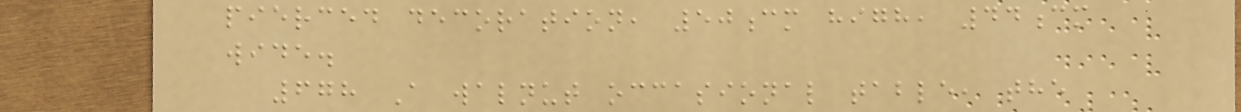pierced decoration, 50cm high, 44cm
wide.
678 A walnut occasional table, the
